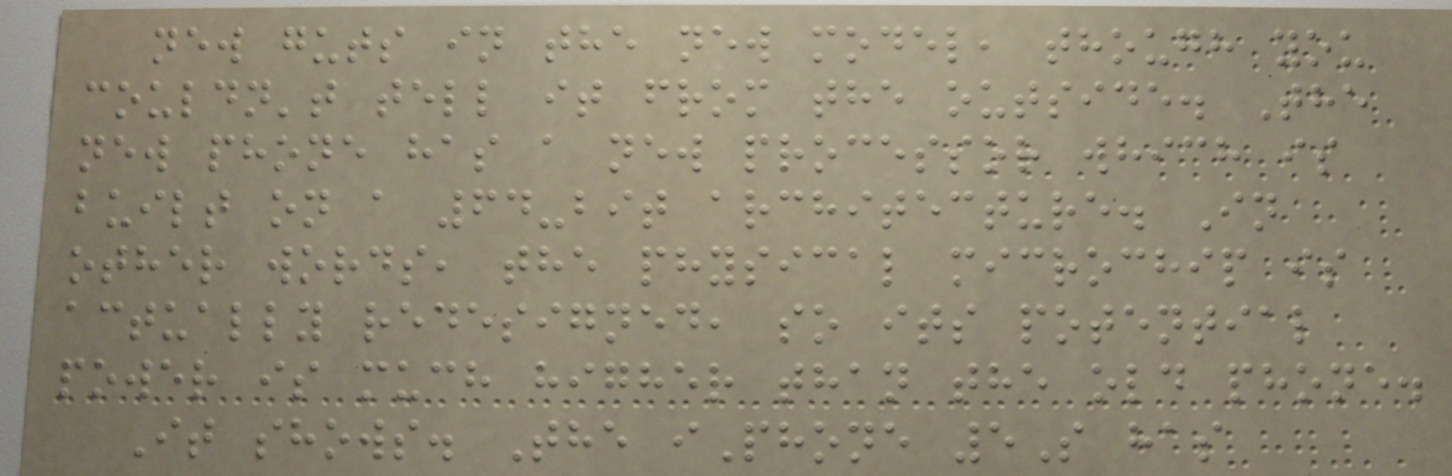new guts in the new model, though you
couldn't tell it from the outside. The
new phone has a new processor which is
built on a 64-bit architecture. In
other words, the physical microchip is
actually redesigned, so its potential
power is much higher than the old phone.
It shows. The iPhone 5S has
